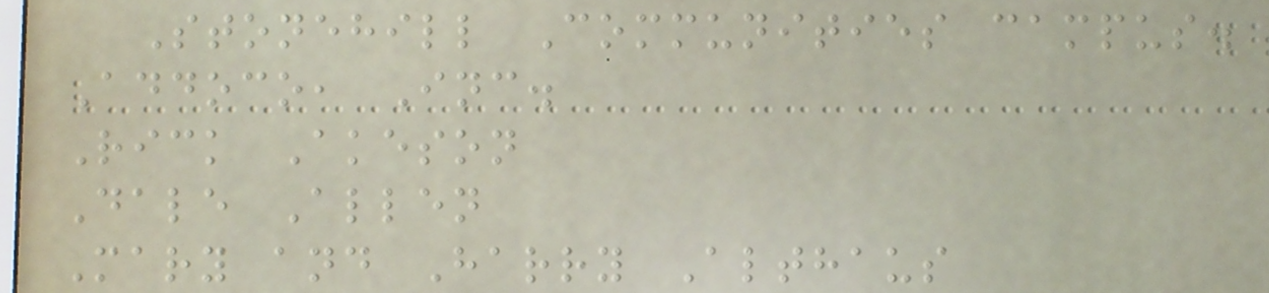Stonehill Communities campus.
Addoco, Inc.
Rick Akeson
Dale Allen
Mary and Harry Althaus
